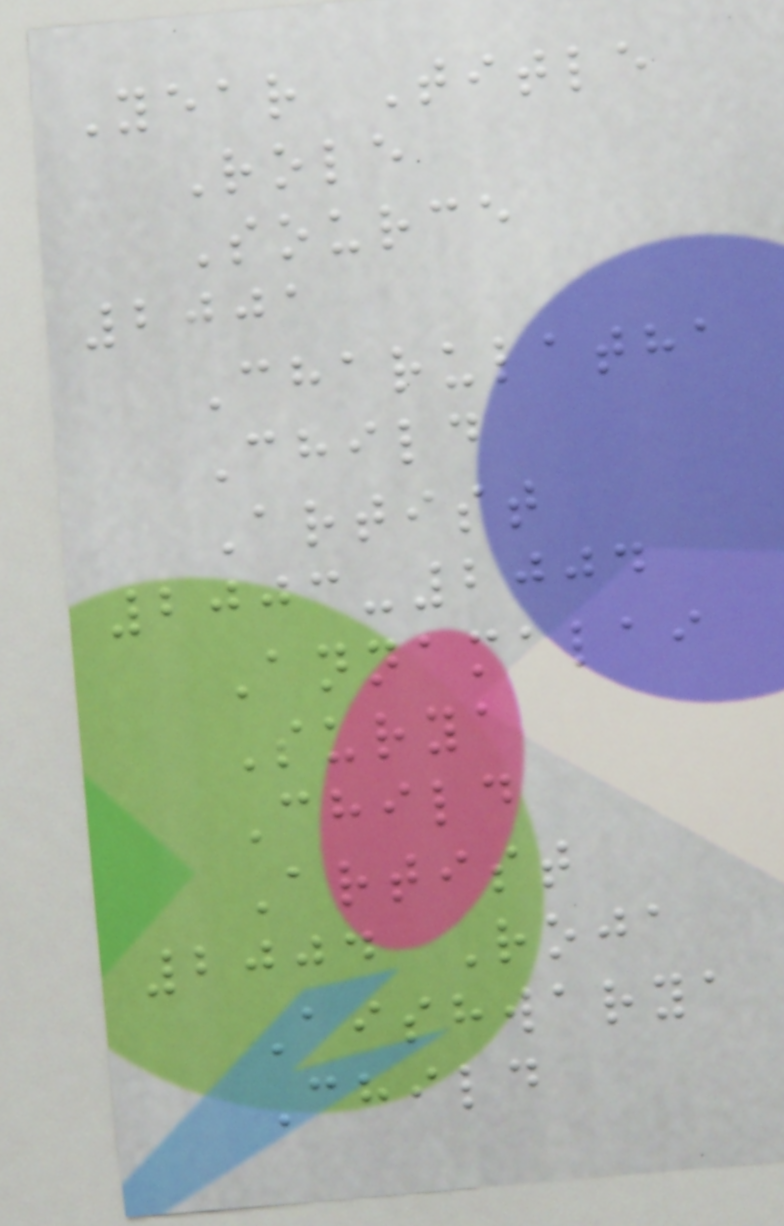Year Title
Role
Source
2001
Charulatha
Child
Artist
2003-2004
Annamalai
Surya
Child
Artist
2004 Roja
Aishwarya
Child
